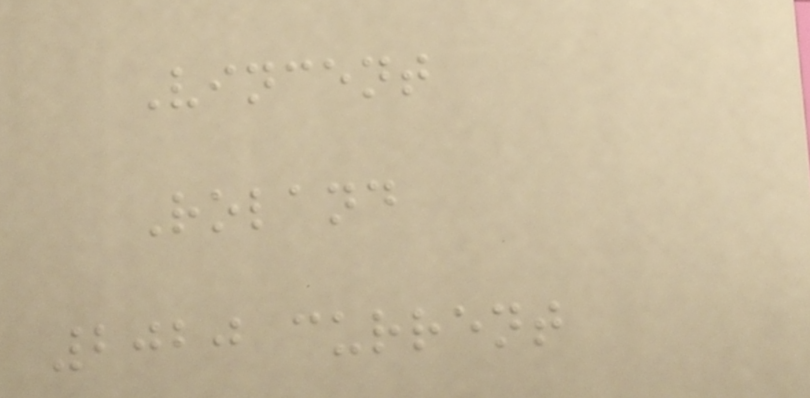Vincent
Roland
2020 current
